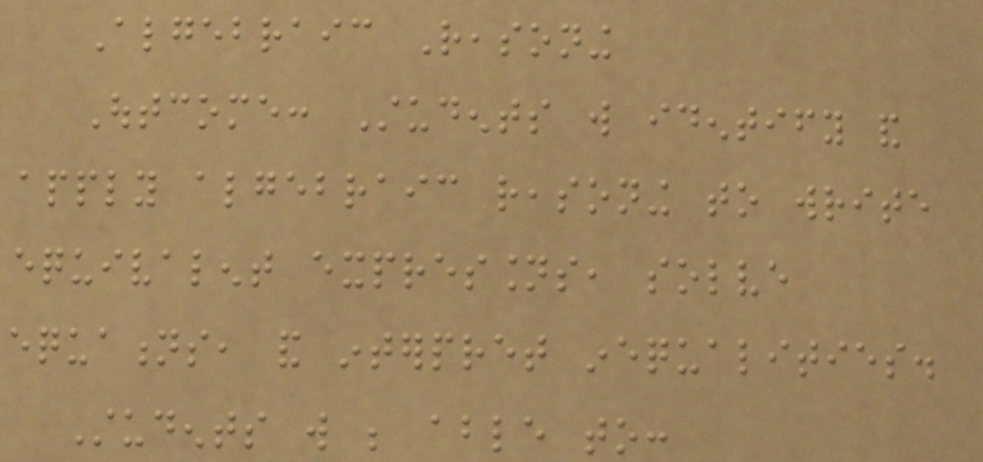Algebraic Reasoning
Outcome: Students will identify and
apply algebraic reasoning to write
equivalent expressions, solve
equations, and interpret inequalities.
Students will be able to:
